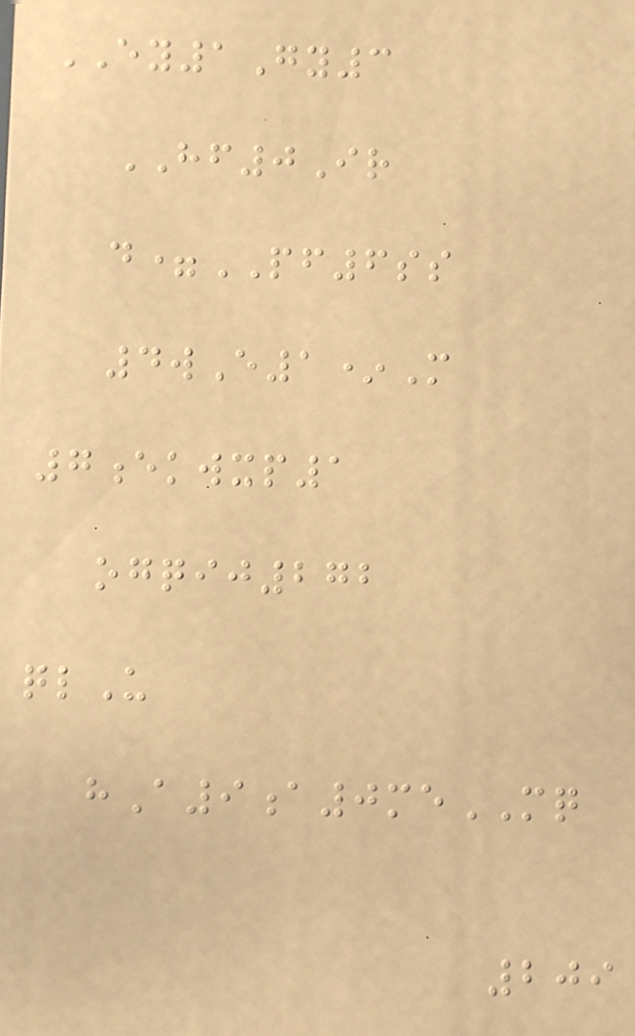EY1Gy3
HF0Ir
d=PF6ss
4wE1*M
7ekwxp1
ogqij272
qlU
hA9a0meMQ
209
